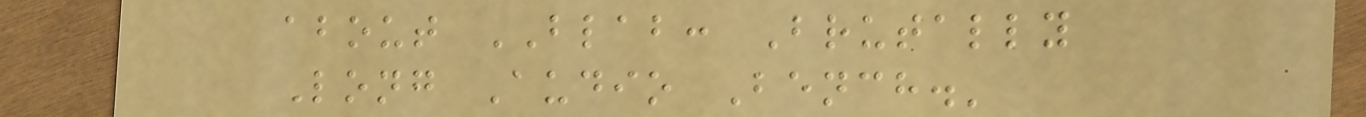about BLAB: Brutally
Long Audio Bench.'
